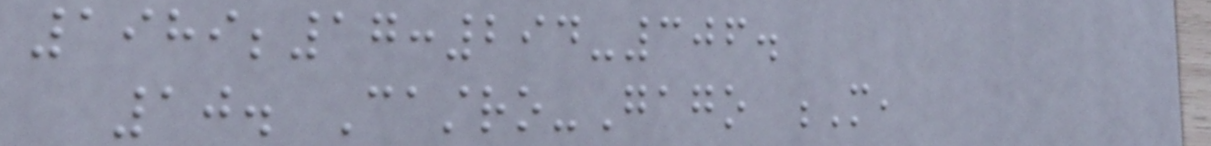1989;17:294-306.
10. Castro-Gago M,
